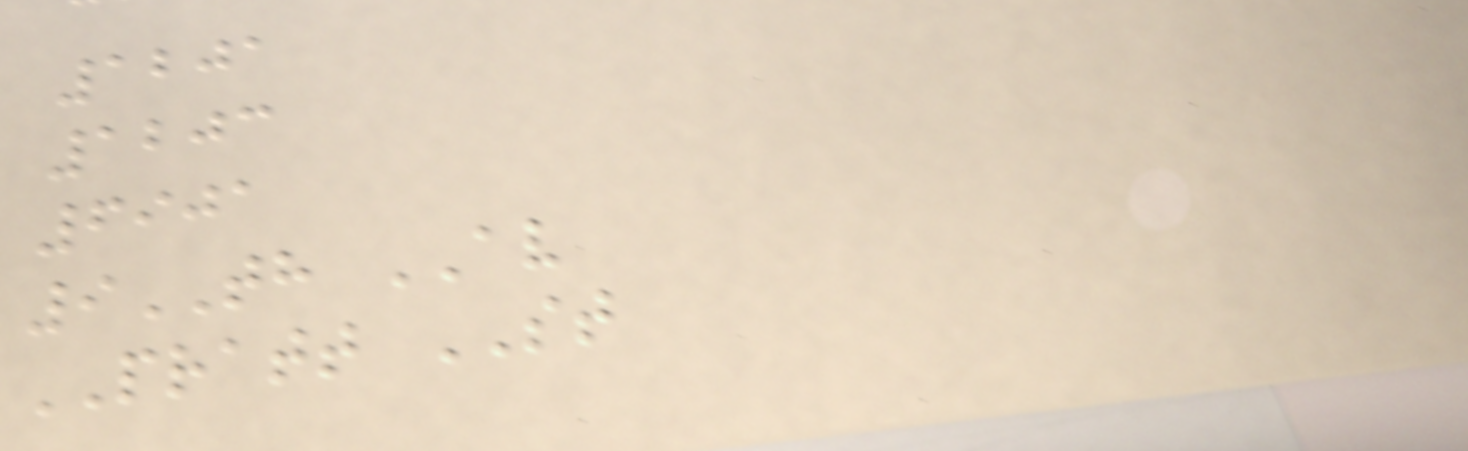1201
1203
6901
9TH AV
PRATT ST
